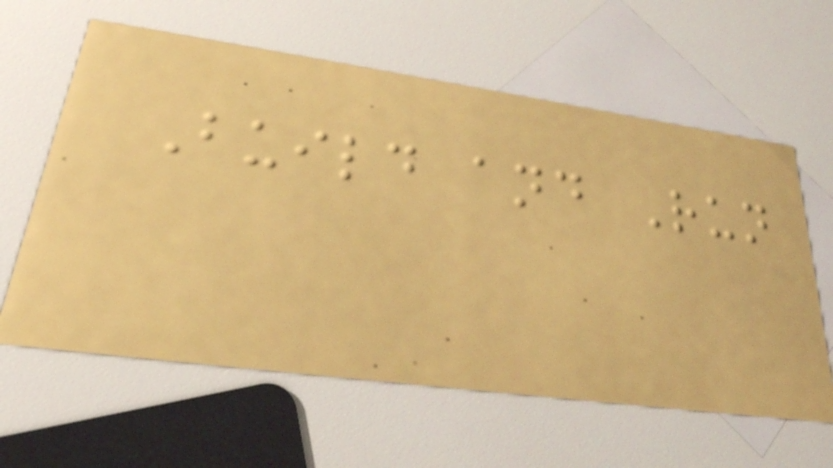Build and Run
